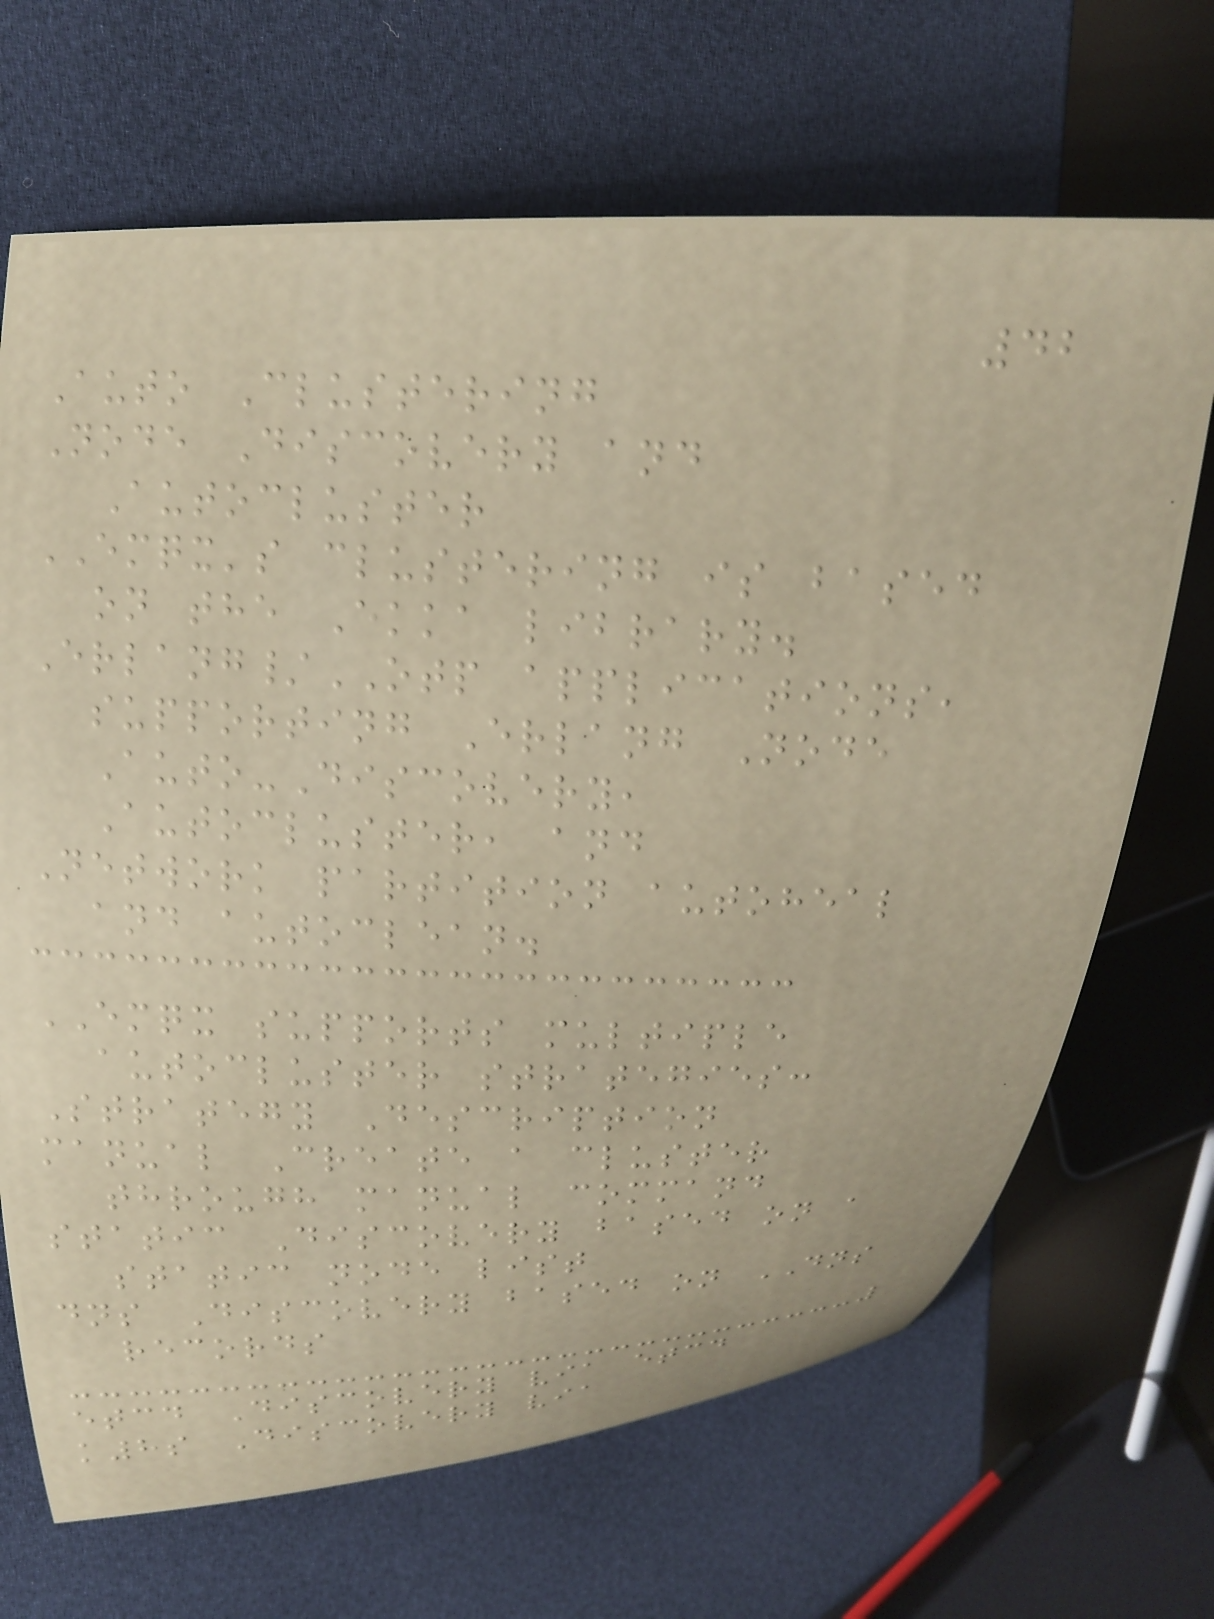42
Auto Clustering
Node Discovery and
Autocluster
EMQX's clustering is based
on the Ekka library.
Erlang/OTP applications,
supporting Erlang Node
Auto-Discovery,
Autocluster, and
Network partition autoheal
and autoclean.
EMQX supports multiple
autocluster strategies:
Strategy Description
manual Create a cluster
through manual command
static Discovery based on a
static node list
dns Discovery based on DNS
records
etcd Discovery via etcd
k8s Discovery via
